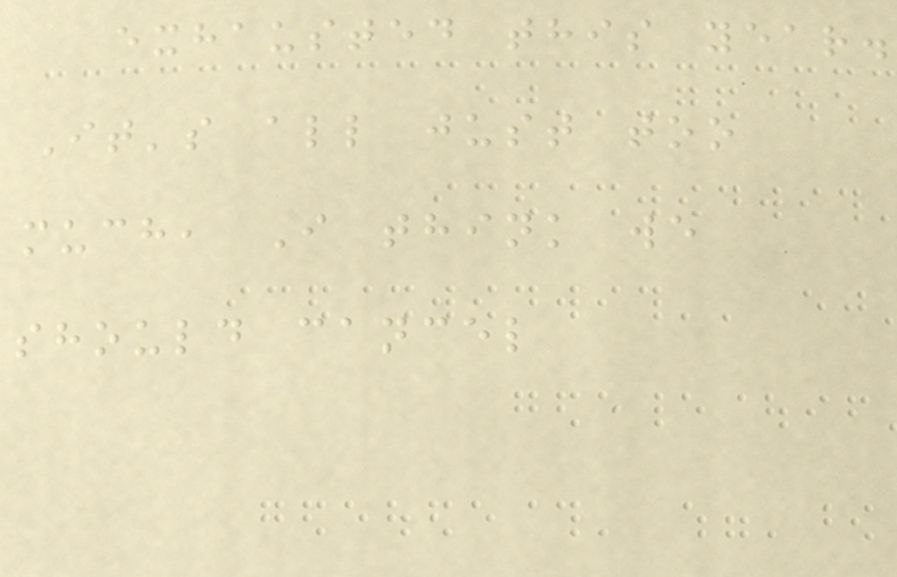exhausted this year.
It's all just too
much, I think we
should cancel
